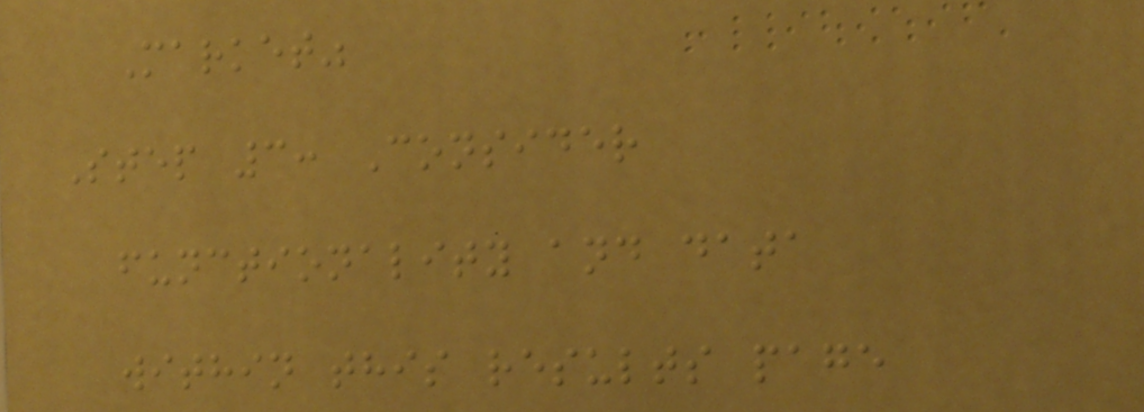Market"
Step 3: Consider
functionality and data
within this results page
